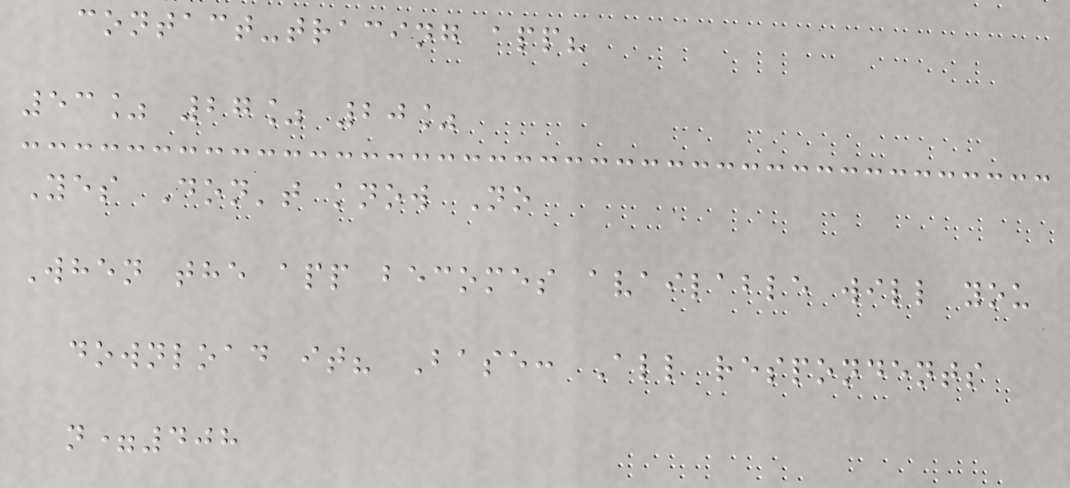contact-tracing app?
53% 27% 20%
Yes Don't know No
When the app becomes available will you
download it? Base: All respondents
n=408
